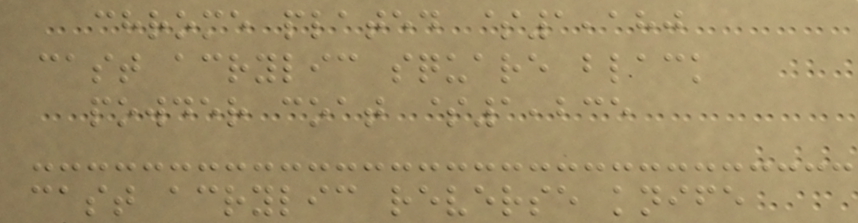chrome plated $1,180
cast acrylic square black
powder coat $1,235
cast acrylic reverse knife
